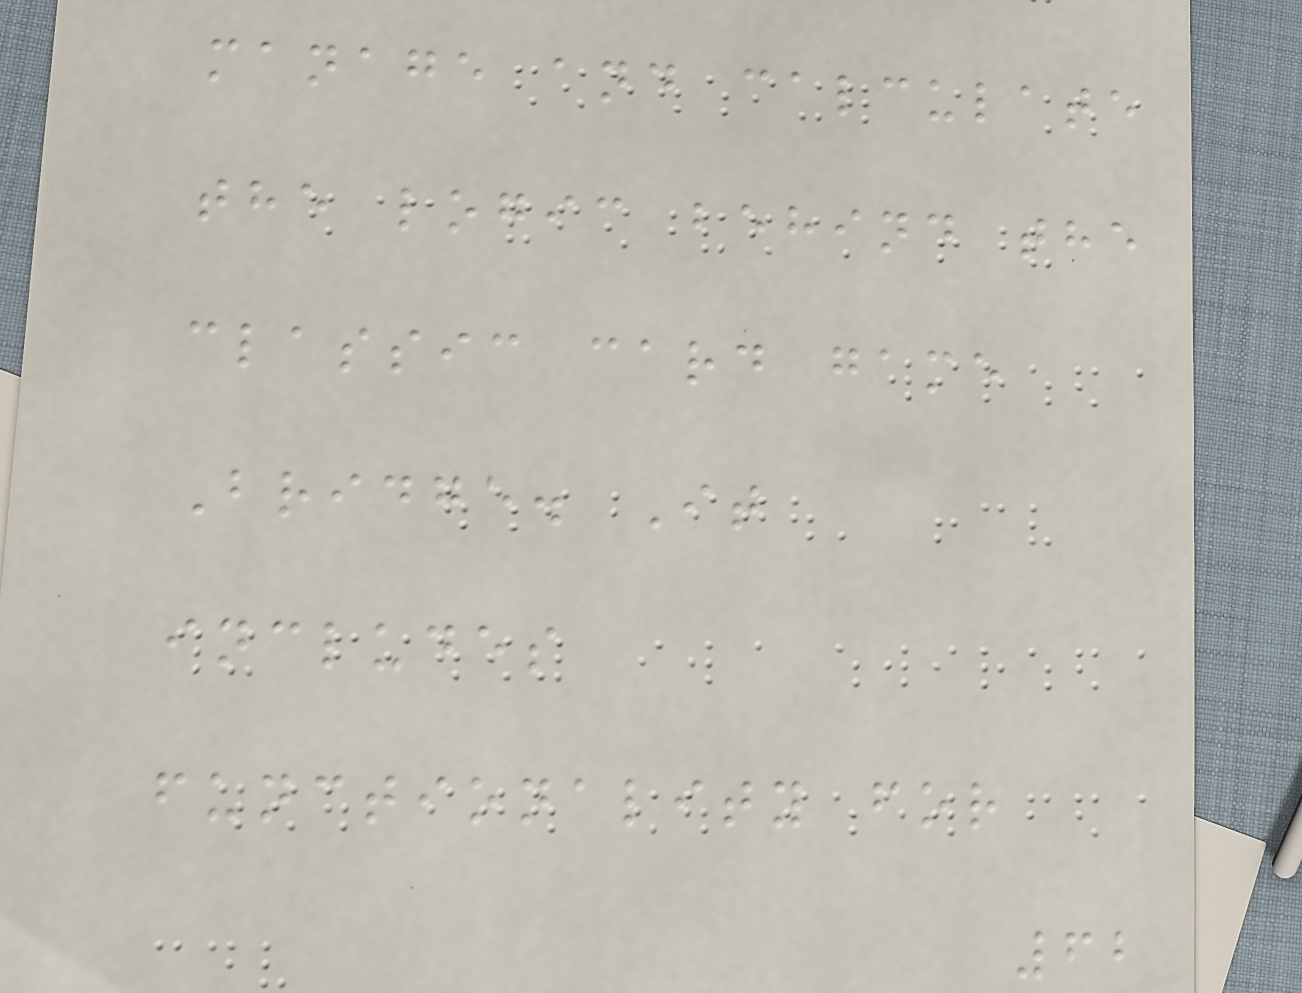manage and calculate
the logic behind the
classic card game
Bridge. It
includes
functionality for
62
